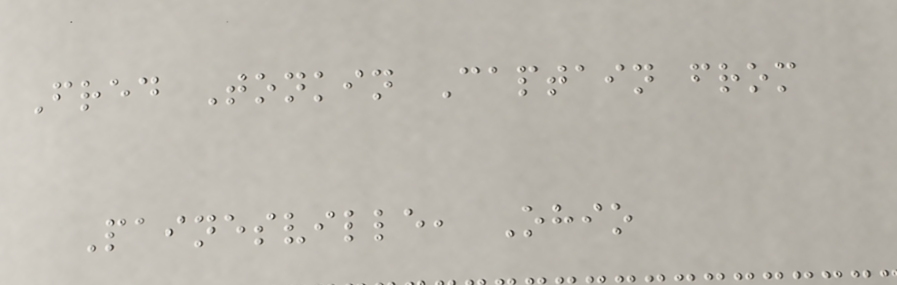Fred Tonkin Captain from
Painesville, Ohio
